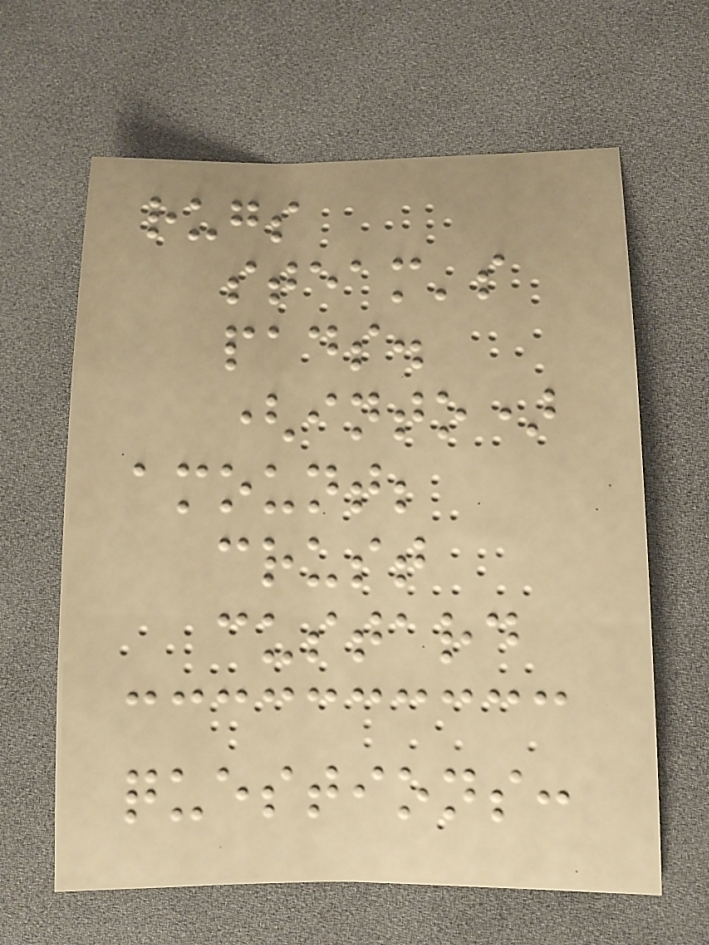rugs
steam's
pads.
(into)
amount;
crust
custard
questions:
